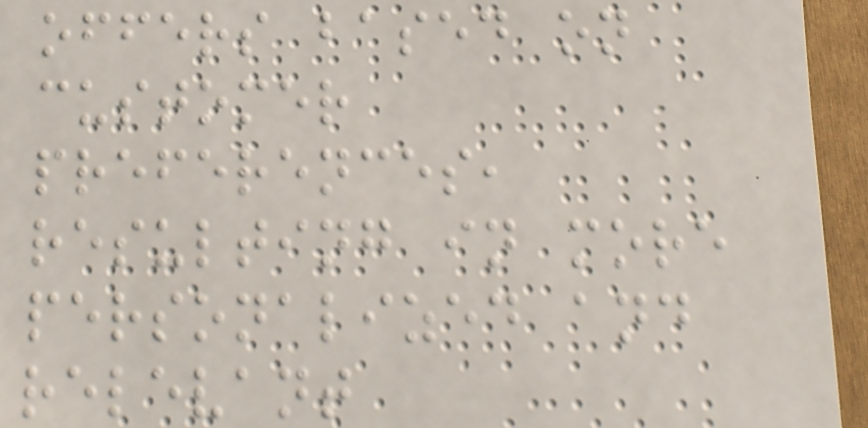offers based on
customer
preferences,
resulting in more
personalized and
relevant
